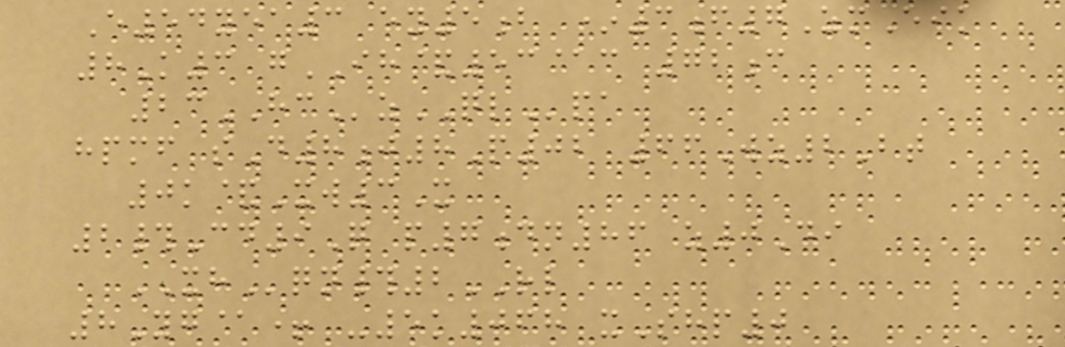E54yea3 ey5b *3f7ZmEik
8K3 gIH&53@c 72c
23HCzQLpa
hpmf sD8j8P02 66Wz2Bt
0k&Xw3X
2#Cd9Q p7dn86 z0Di
XHqn#2RL
8Yg@+ -5k068 xShp0
